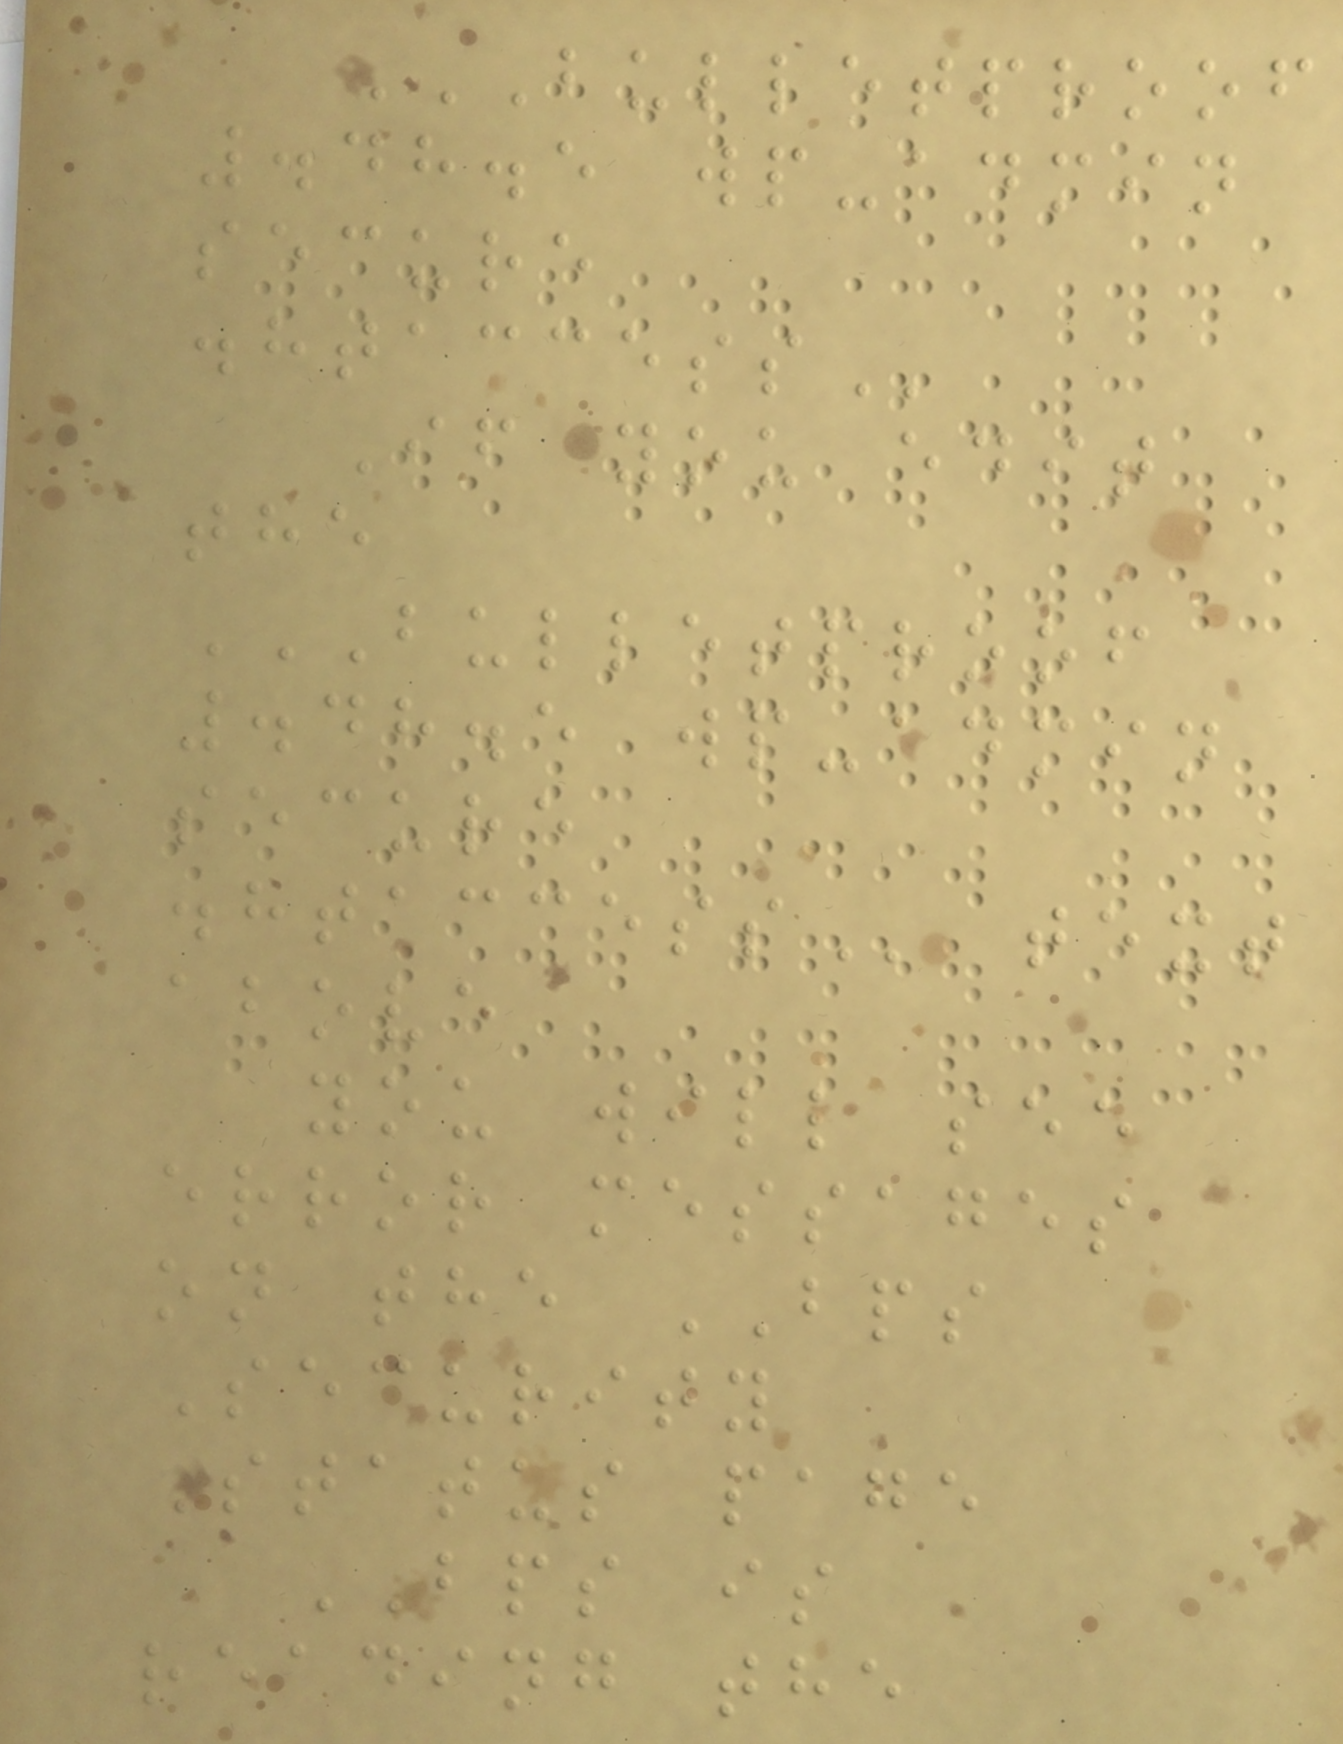BULLETPROOF
.48.5 WP-ADMIN
SECURE
.HTACCESS
If you edit
the
BULLETPROOF
.48.5 WP-ADMIN
SECURE
.HTACCESS text
above
you will see
error messages
on the BPS
Security
Status page
BPS is
reading the
